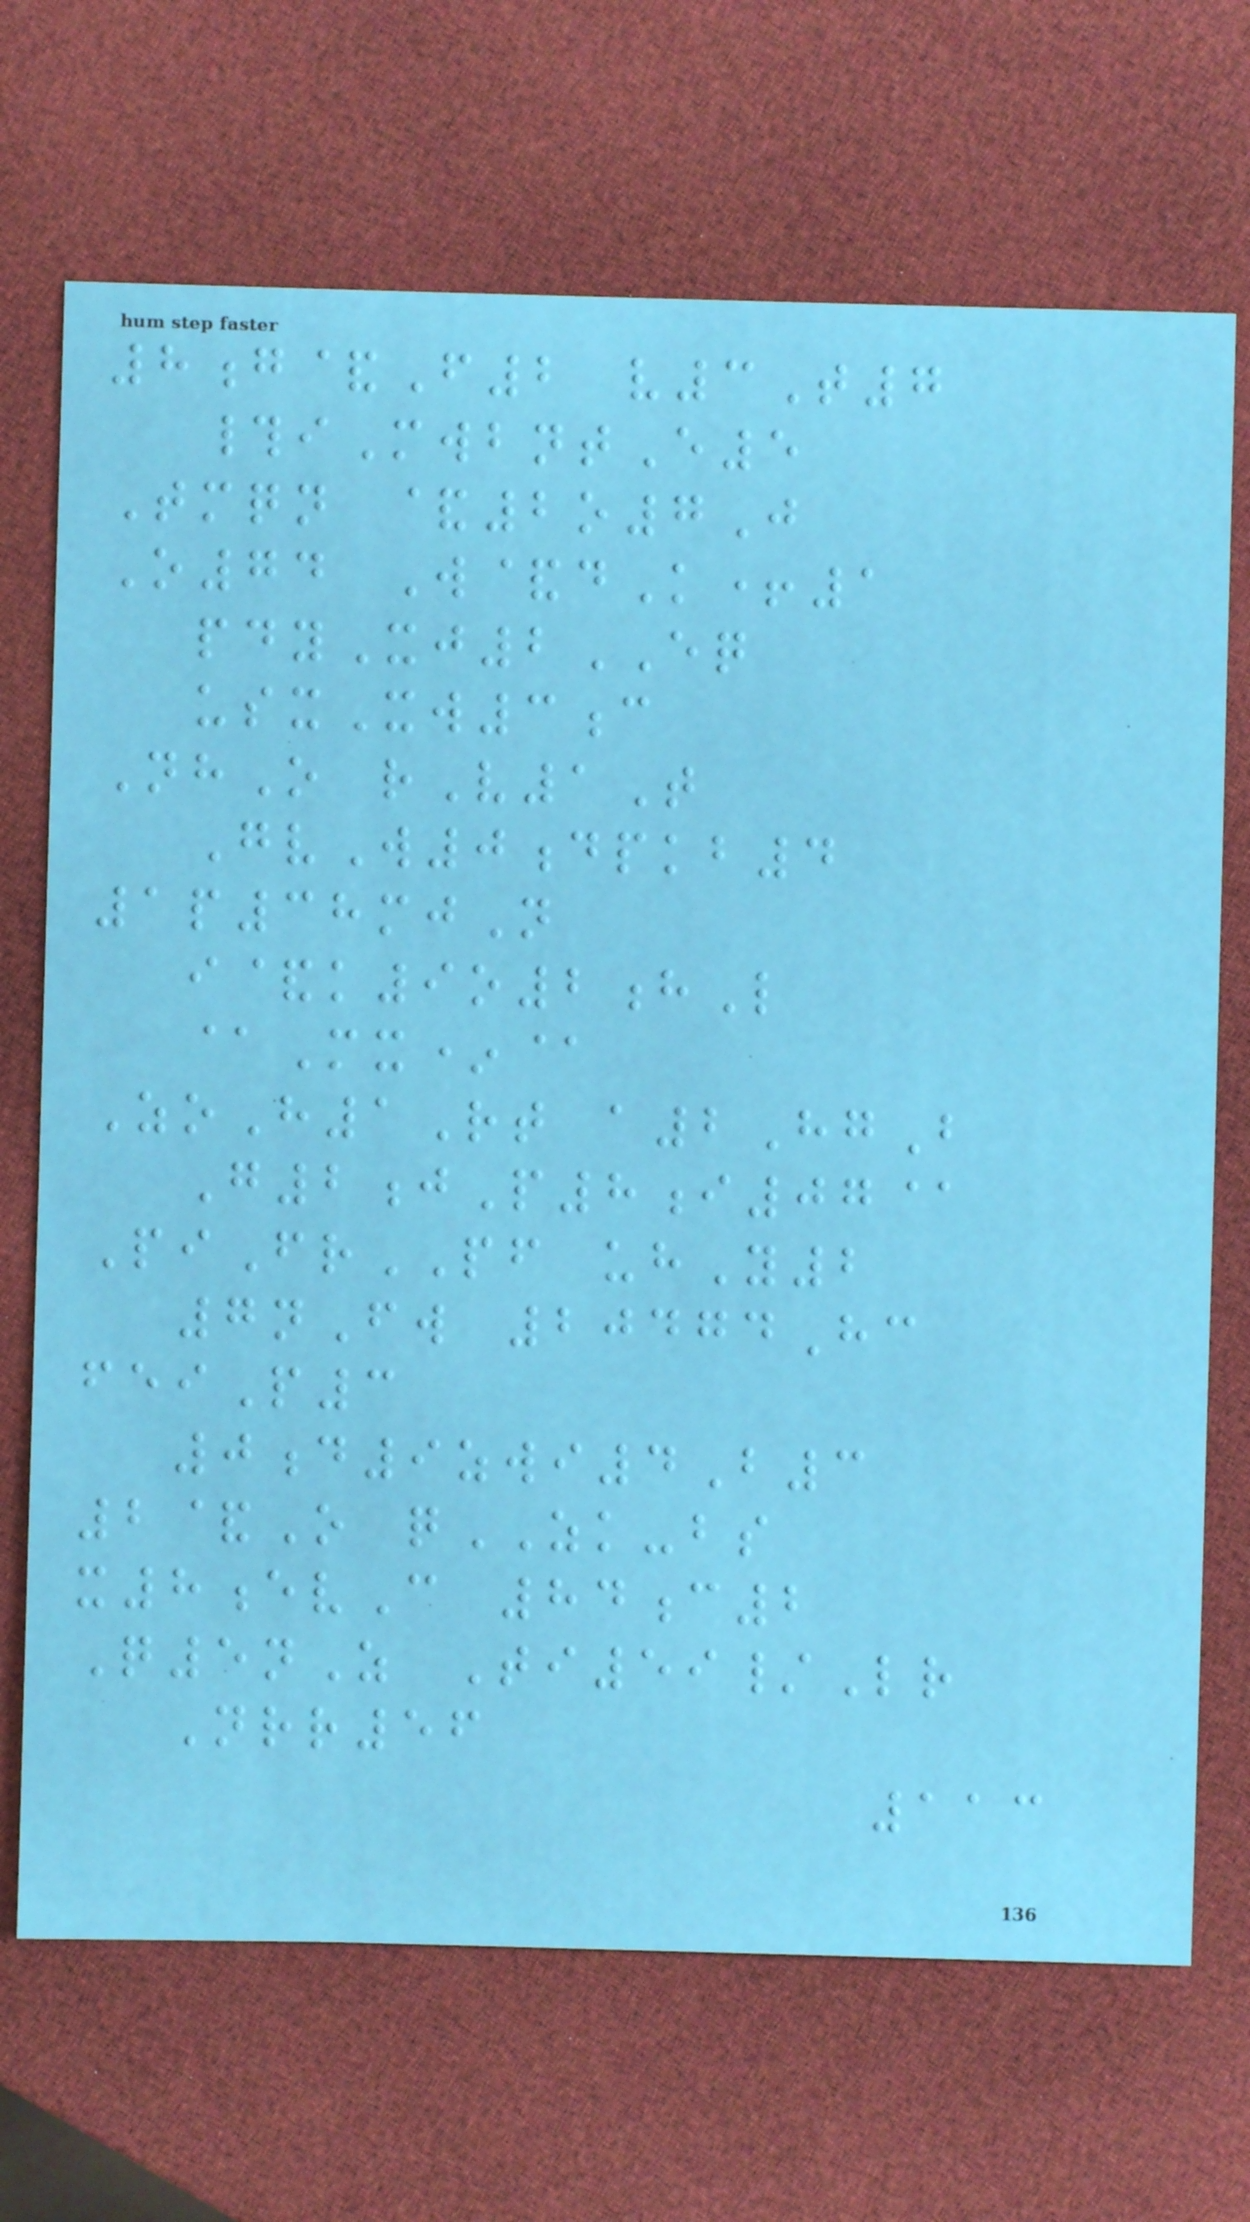8g&F2 v3T7
#iMwbntE5
Tmqn &2o7J
O74 W&dK+1
pdyXj2EQ
usxXw3c
NhO rV1T
GvW0dpkb4
1p38mjN
i&k9o2hL
@Mx*@
ZoH1Rt a2HgB
G2jP8i07@
PiFrPF uhY2
7nFw 20474Hc
feiP3
0d9zwi4B3
2&O qZK-bs
x8evC 84c2
Q5nZ Ti59/Lr
Nrr56
113
